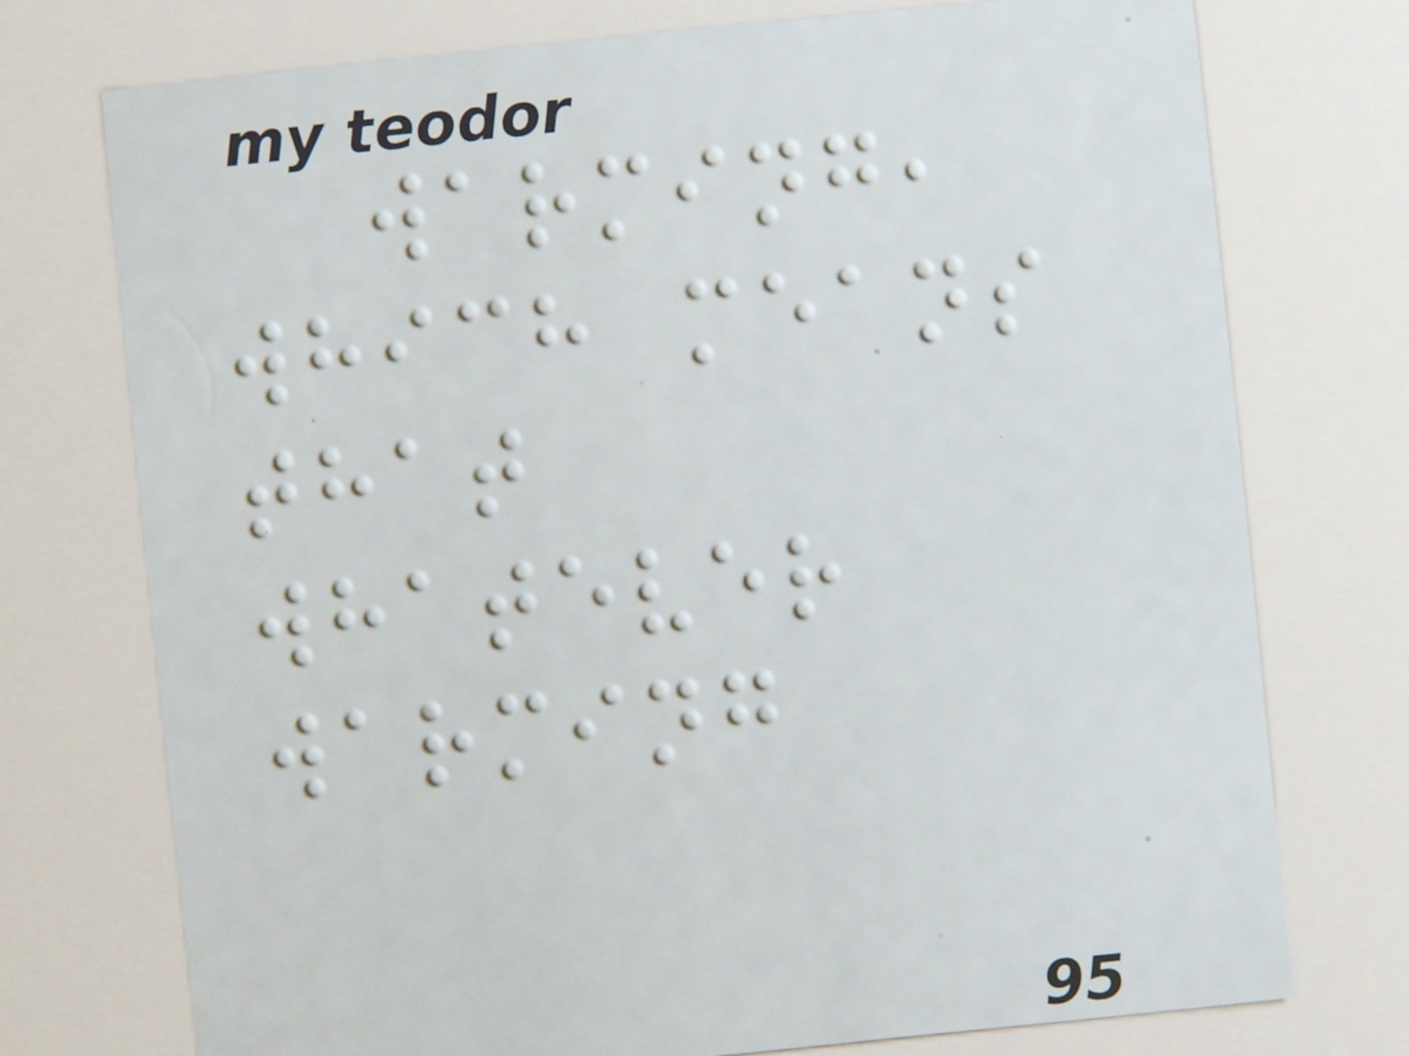warming,
which means
that
whatever
warming
